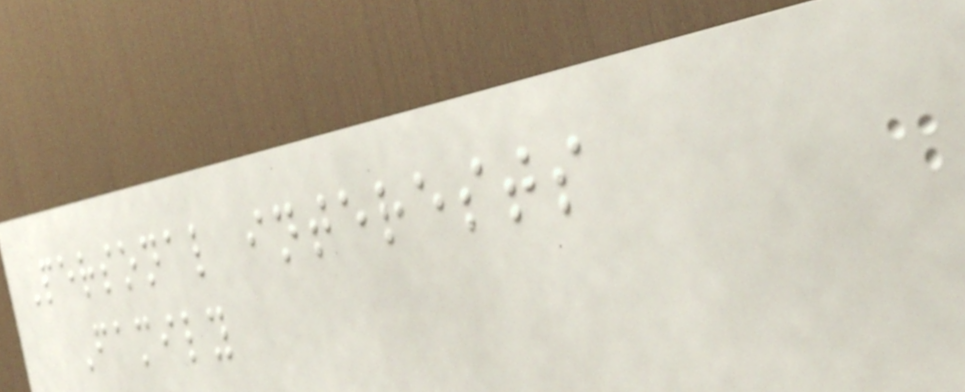Personal interests
Family
